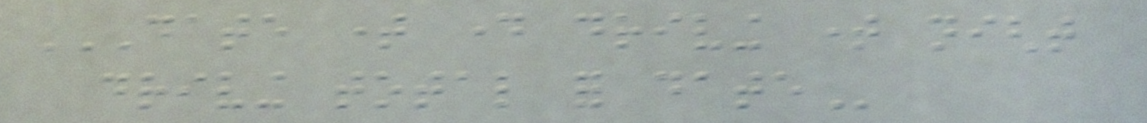DATE TIME DAY DRIVING TIME NIGHT
DRIVING TOTAL FOR DATE
